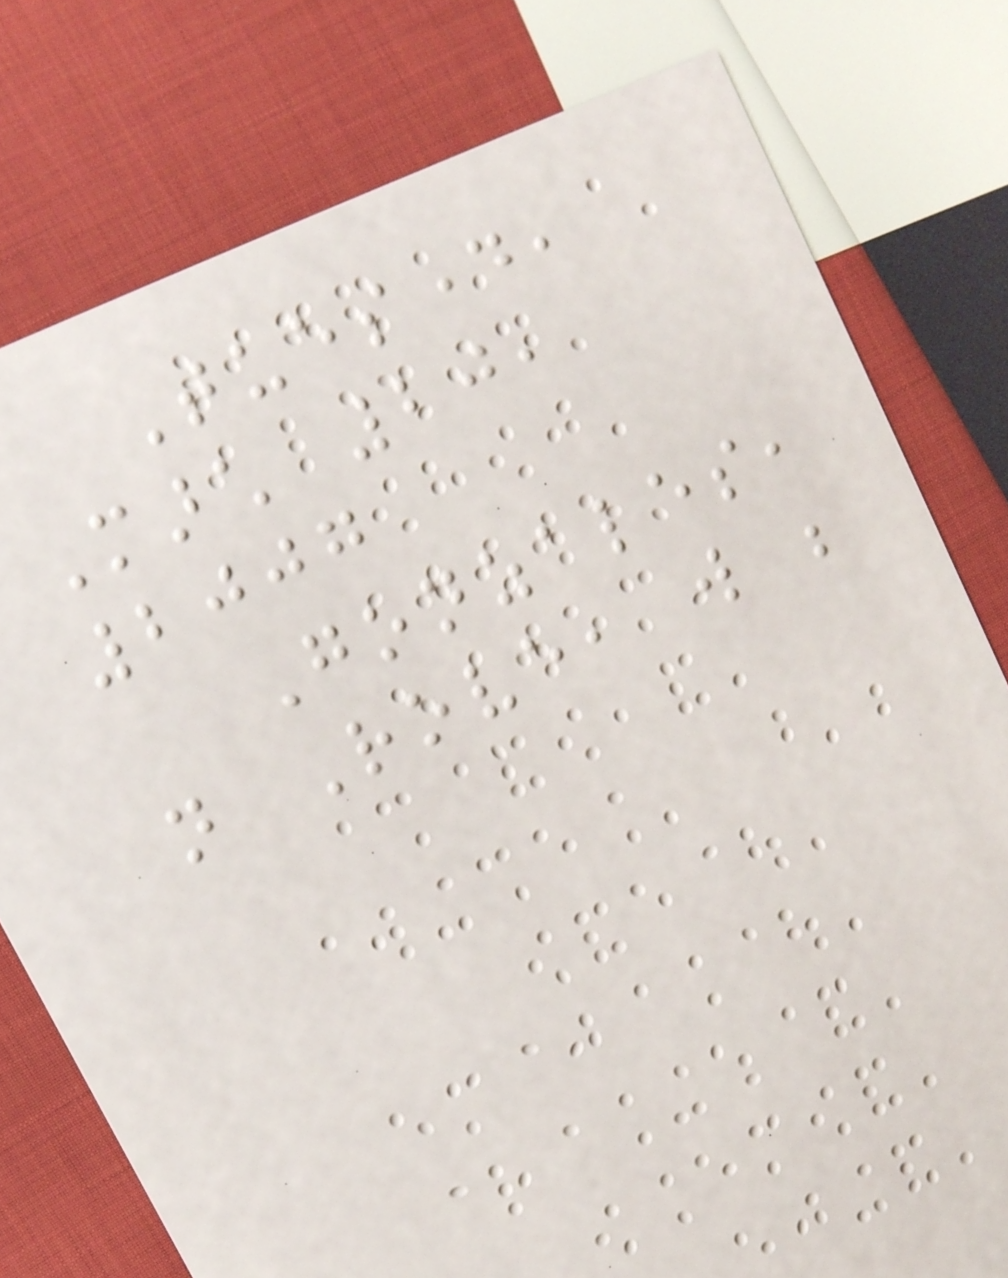Tuesday,
March 20,
2007
Gonzales,
not Rove, will be
